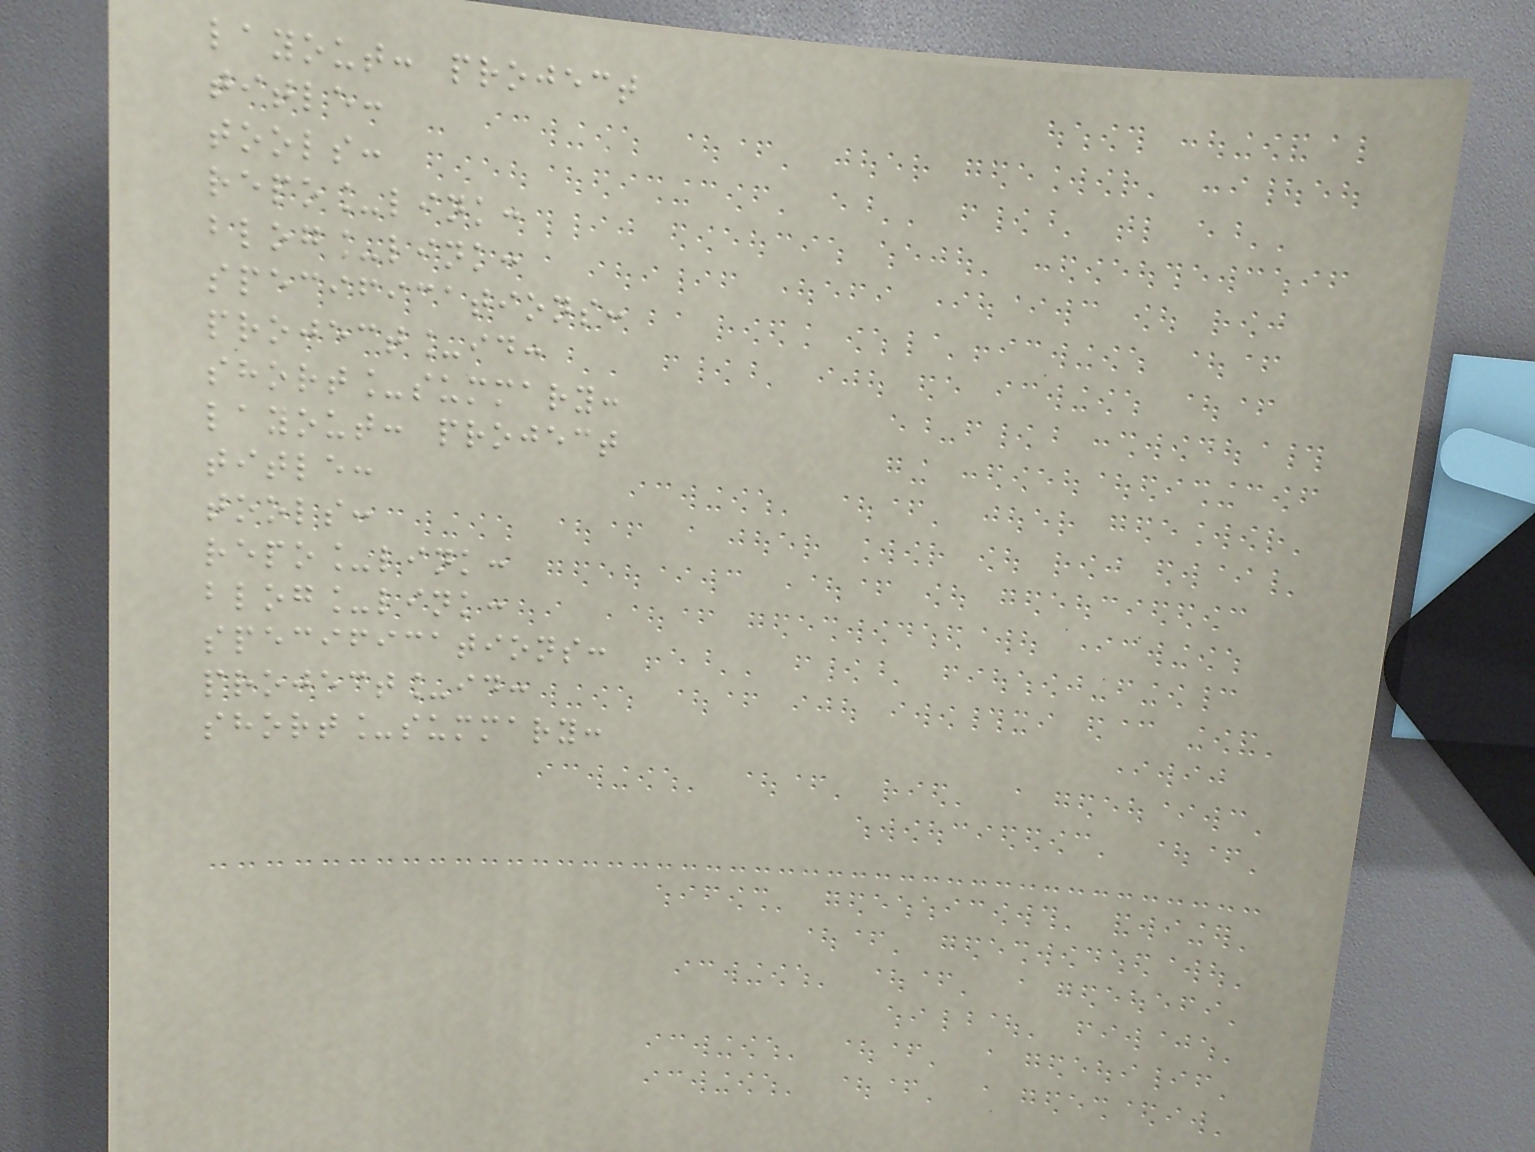layout: project
title:
tools:
repo_link:
blog_link:
specifications:
project_id:
short_summary:
layout: project
title:
tools:
repo_link:
blog_link:
specifications:
project_id:
short_summary:
